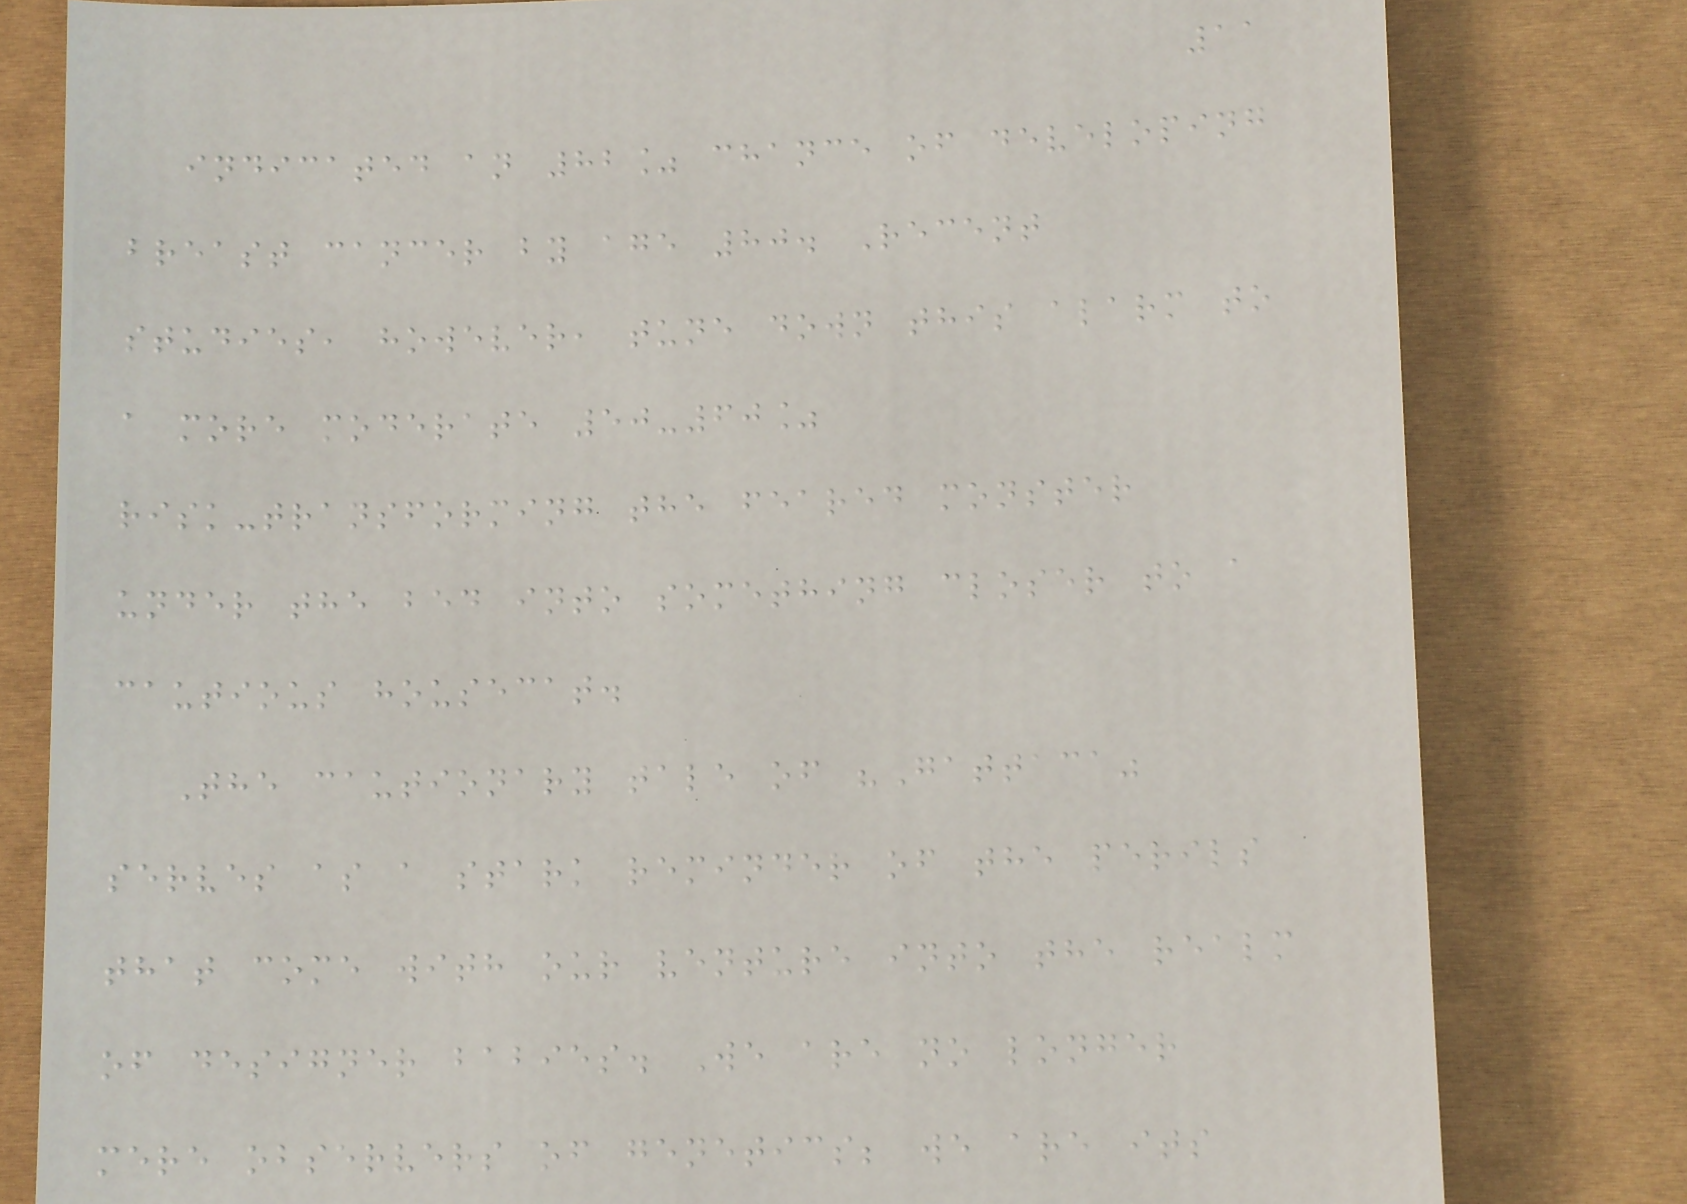11
indicated an 82% chance of developing
breast cancer by age 80. Recent
studies, however, tune down this alarm to
a more moderate 50-60%
risk-transforming the feared monster
under the bed into something closer to a
cautious housecat.
The cautionary tale of "Gattaca"
serves as a stark reminder of the perils
that come with our venture into the realm
of designer babies. We are no longer
mere observers of genetics; we are its
